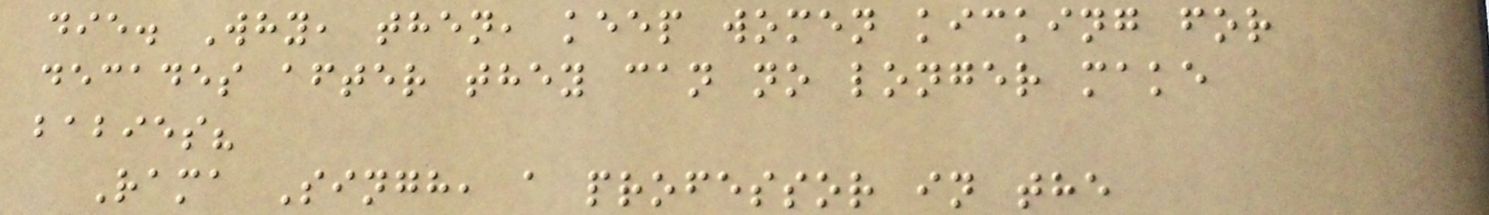die. Why, then, keep women kicking for
decades after they can no longer make
babies?
Rama Singh, a professor in the
